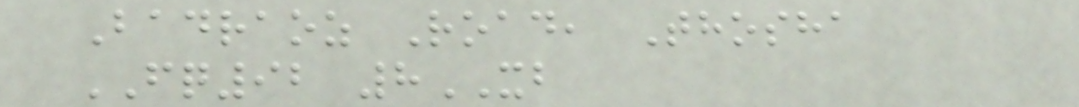Badraoz Road, Thosha
FQ92 8XB
